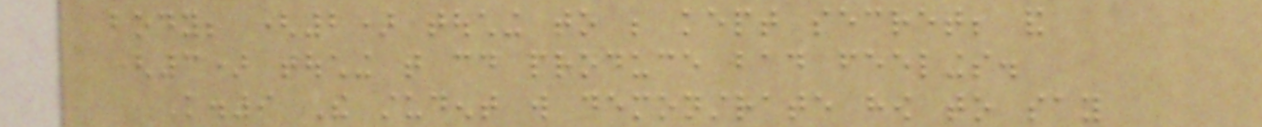body; (2) touching to be kept secret; and
(3) touching that could produce bad feelings.
K.9 The student will demonstrate how to say
